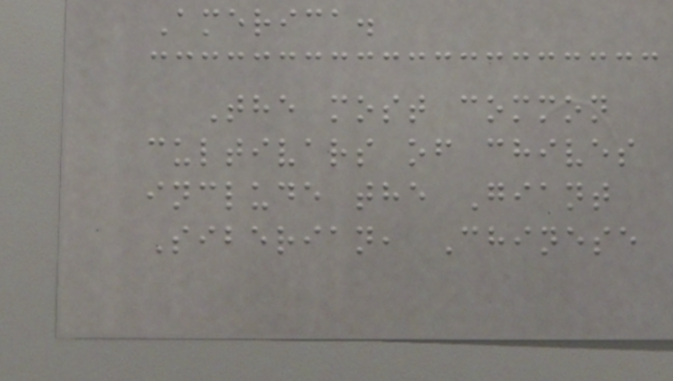America.
The most common
cultivars of chives
include the Giant
Siberian, Chinese
